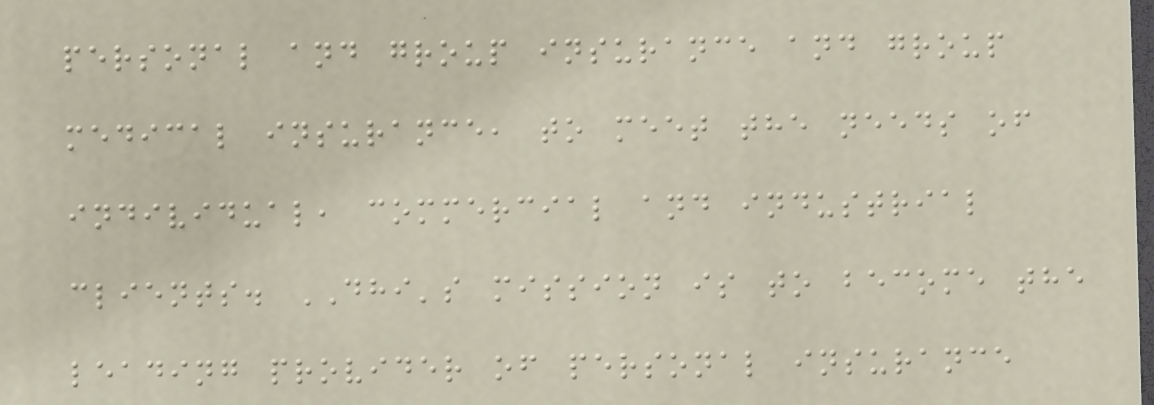personal and group insurance and group
medical insurance, to meet the needs of
individual, commercial and industrial
clients. DHI's mission is to become the
leading provider of personal insurance
